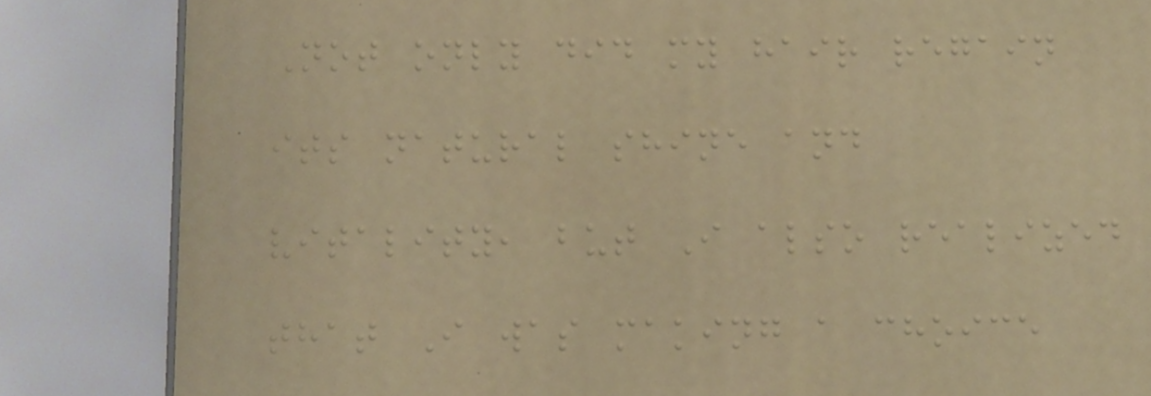Not only did my hair regain
its natural shine and
vitality, but I also realized
that I was making a choice
